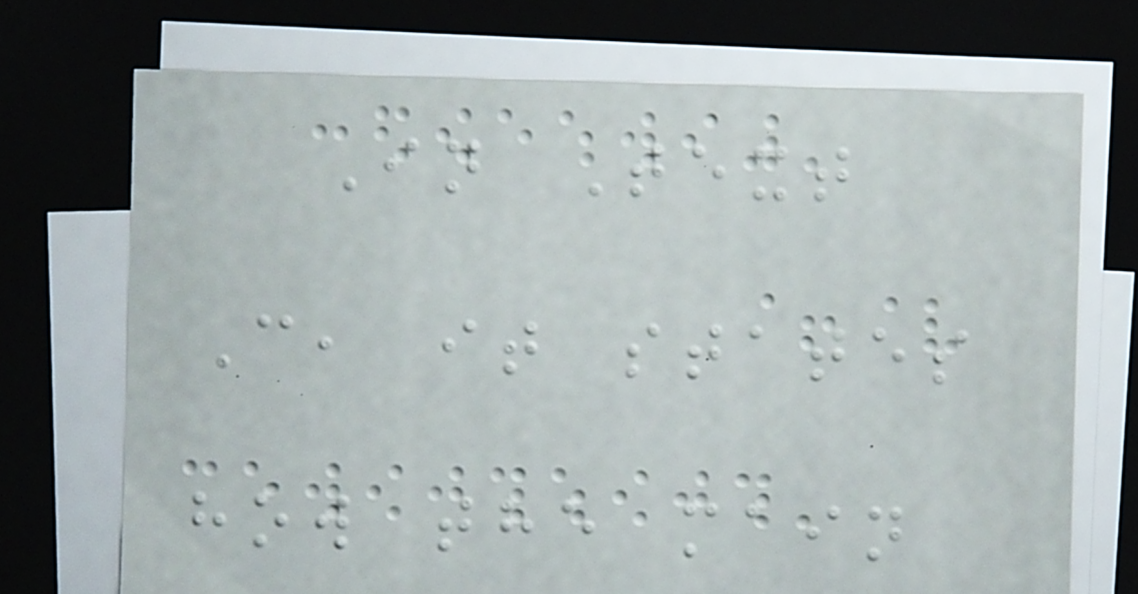In Text
C, it states
how the main
